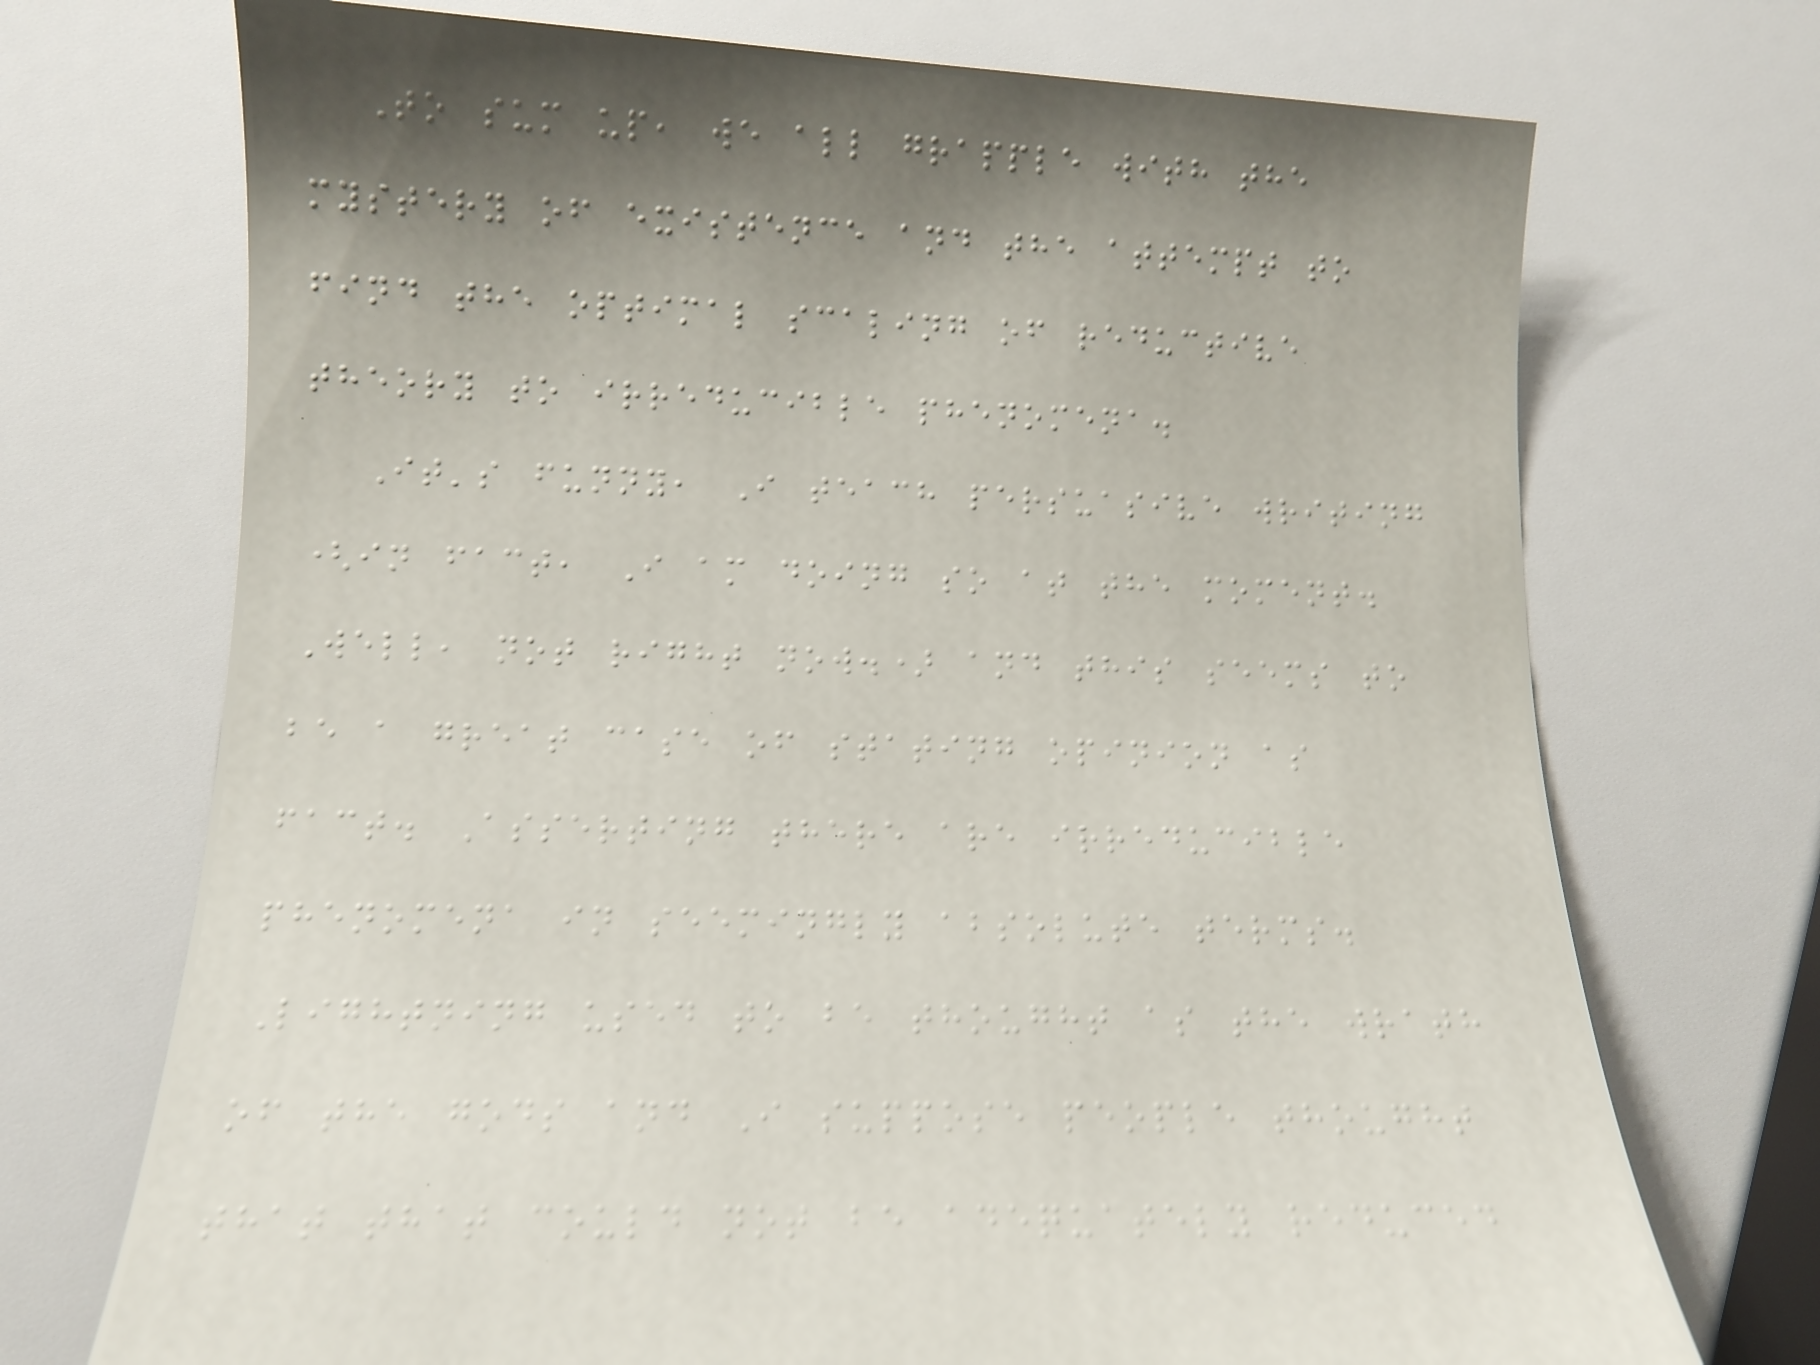To sum up, we all grapple with the
mystery of existence and the attempt to
find the optimal scaling of reductive
theory to irreducible phenomena.
It's funny, I teach persuasive writing
(in fact, I am doing so at the moment.
Well, not right now.) and this seems to
be a great case of stating opinion as
fact. Asserting there are irreducible
phenomena in seemingly absolute terms.
Lightning used to be thought as the wrath
of the gods and I suppose people thought
that that could not be adequately reduced
